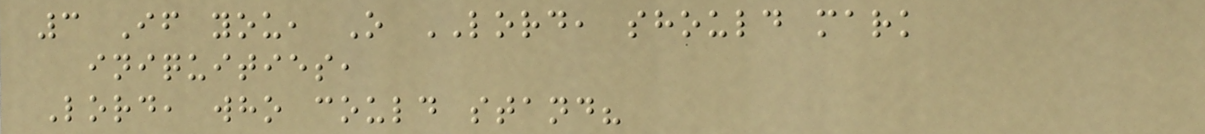3 If you, O LORD, should mark
iniquities,
Lord, who could stand?
